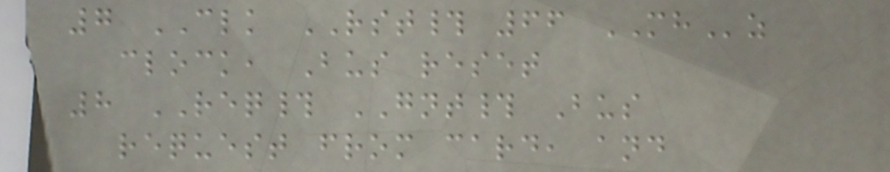7 CLK RST# 66 MHz
clock, Bus reset
8 REQ# GNT# Bus
request from card, and
